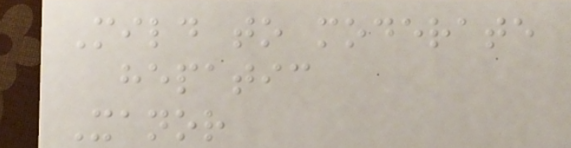Mild to moderate
hepatic
Xanor
